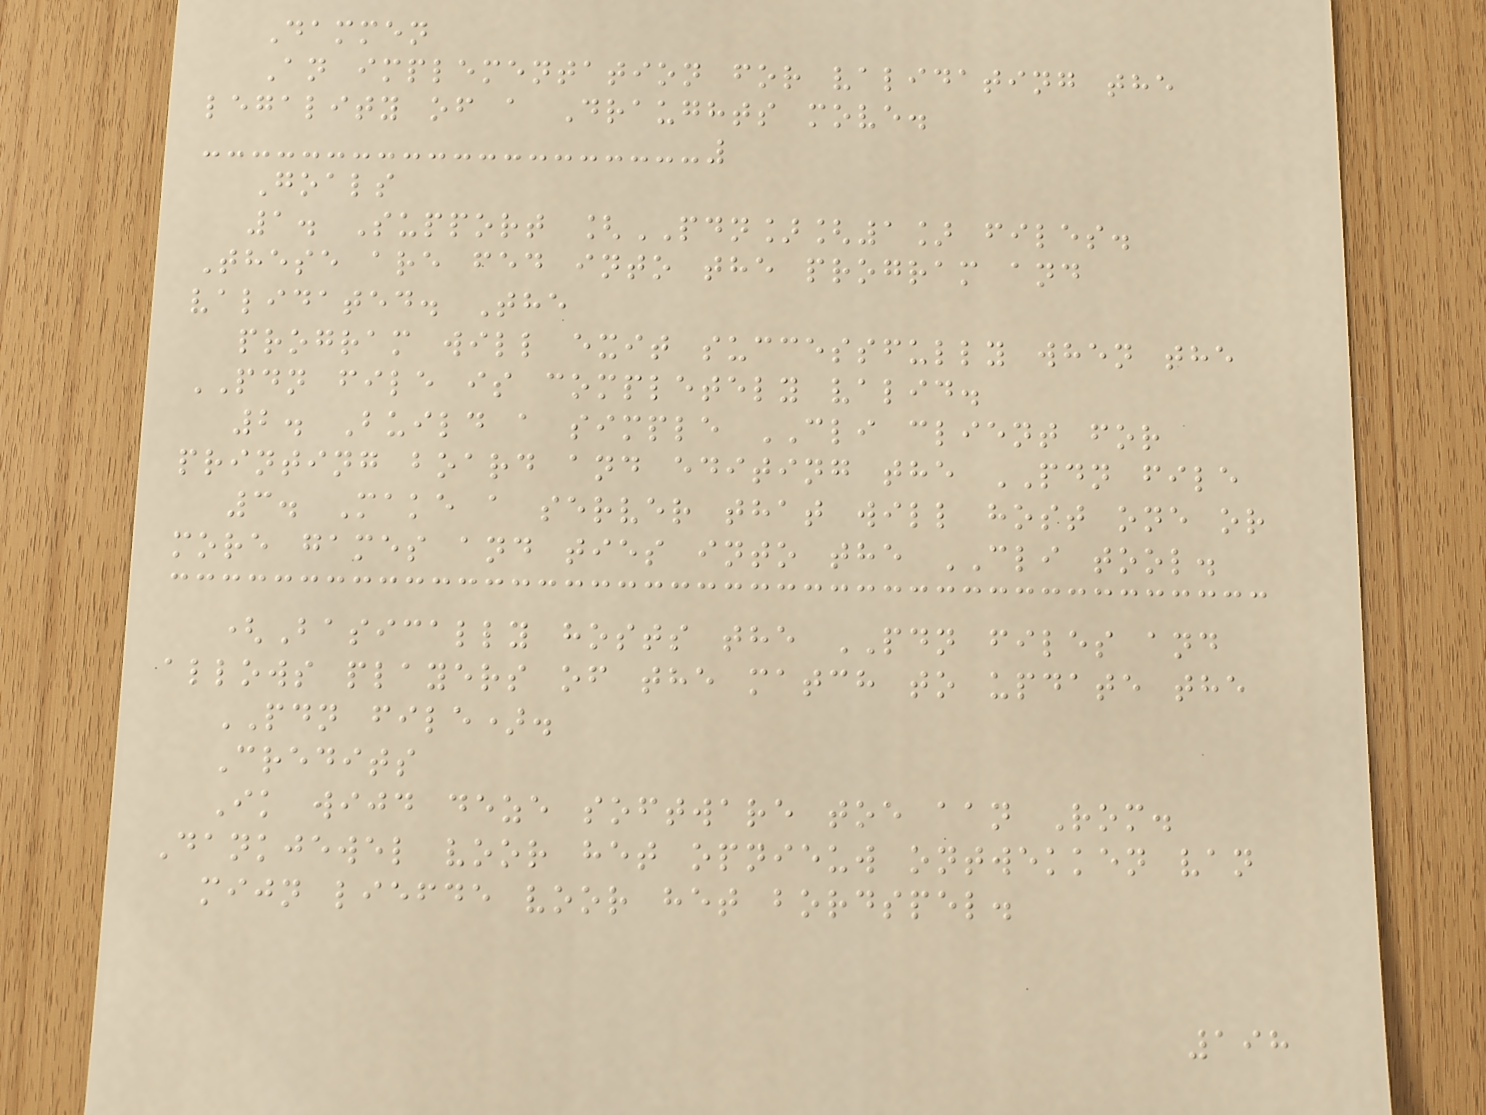Dammen
An implementation for validating the
legality of a Draughts move.
Goals
1. Support [PDN][1] files.
These are fed into the program and
validated. The
program will exit successfully when the
PDN file is completely valid.
2. Build a simple CLI client for
printing board and editing the PDN file
3. Make a server that will host one or
more games and ties into the CLI tool.
(Basically hosts the PDN files and
allows players of the match to update the
PDN file).
Credits
Ik wijd deze software toe aan Rom.
Dankjewel voor het opnieuw ontwekken van
mijn liefde voor het bordspel.
198
